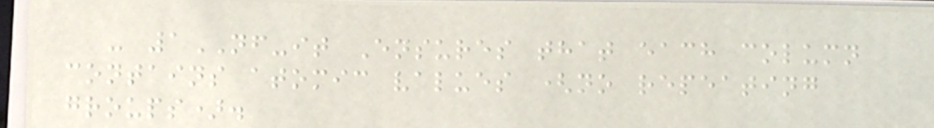- 1NF-it Ensures that each column
contains atomic values (no repeating
groups).
